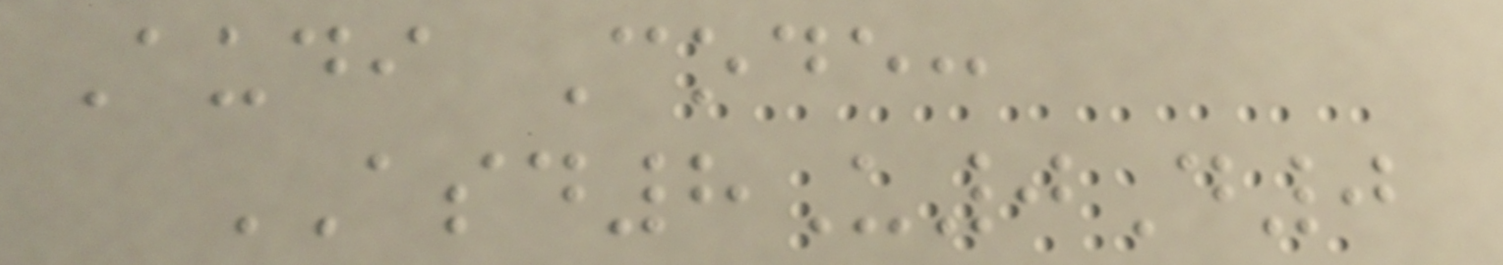Audi Code:
ASD8U0D0
